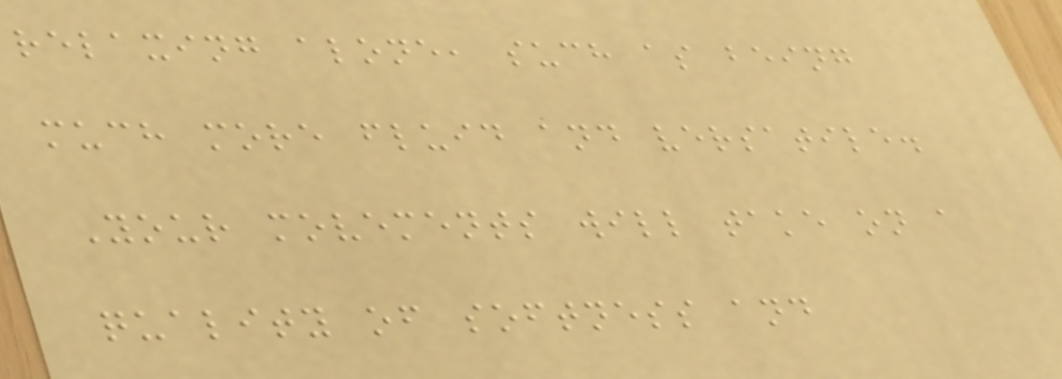relaxing alone, such as being
much more fluid and versatile.
Your movements will take on a
quality of softness and
